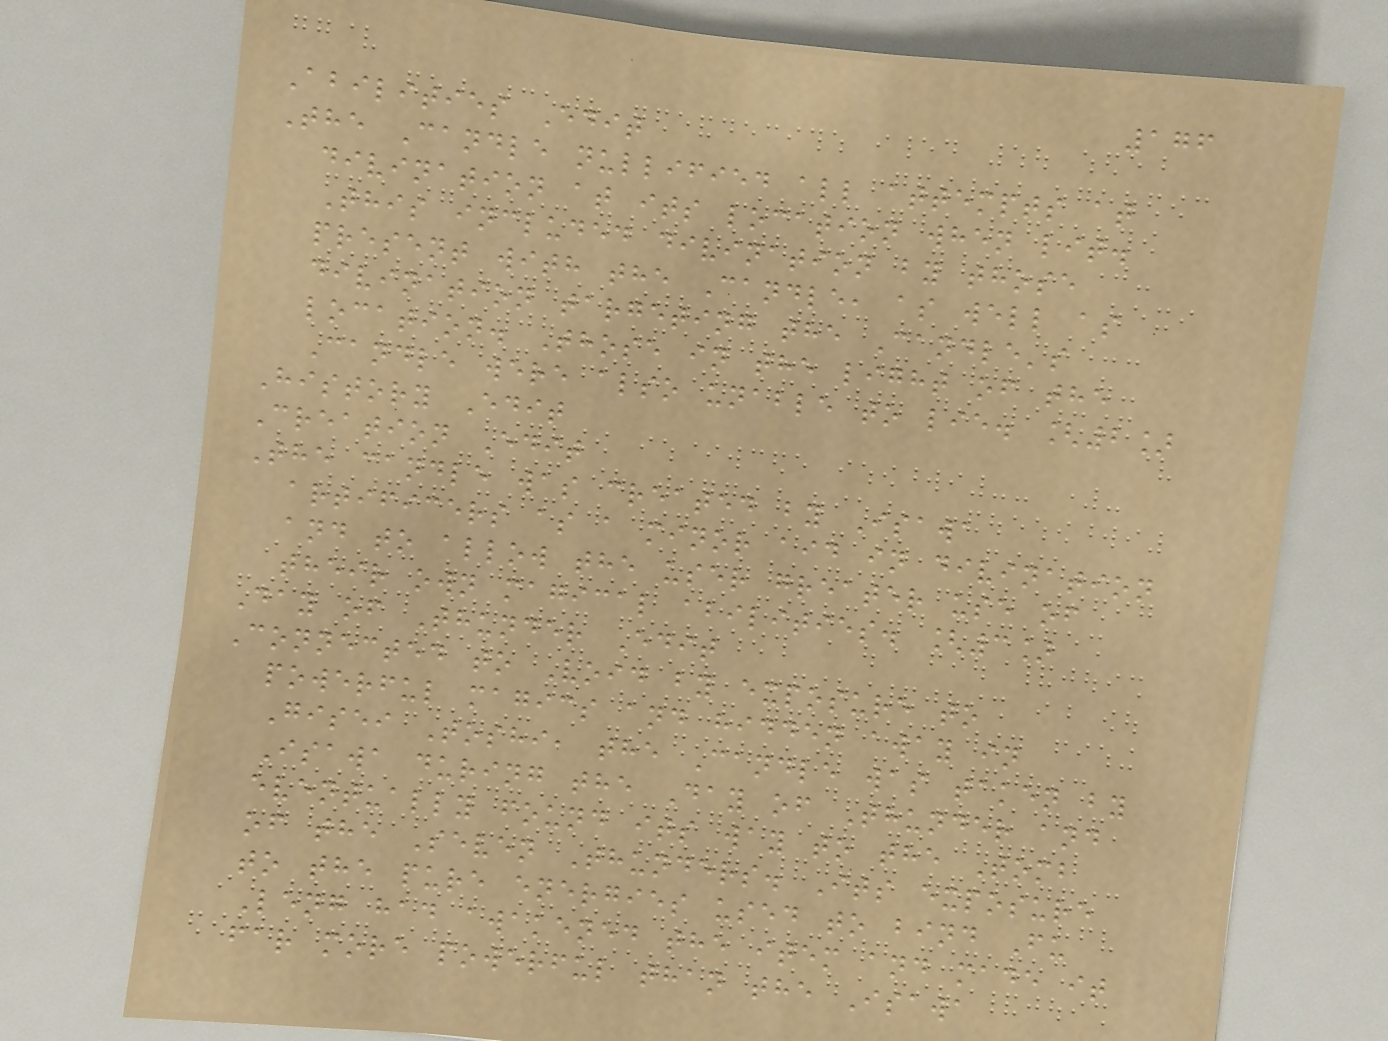176
Abilities Edit
The Candle nullified all attempts at
divination at its location when lit.
This included divination by those
present with the Candle, as well as
divination targeting the Candle's
location. Those in the light of the
Candle were also unable to lie. [2]
History Edit
Creation Edit
The candle was created by Isawa
artificers as a minor aid in divination
and to allow the user greater use of
their own magical abilities. [3]
Day of Thunder Edit
Connected to Void by exposure to
powerful magics and hidden away in
Gisei Toshi, the Candle was taken by
Isawa during the Day of Thunder and
eventually found its way to the Tomb
of the Seven Thunders. Its exposure
to the pure energies used to bind Fu
Leng had awakened the item and made it
far more powerful than the Isawa
